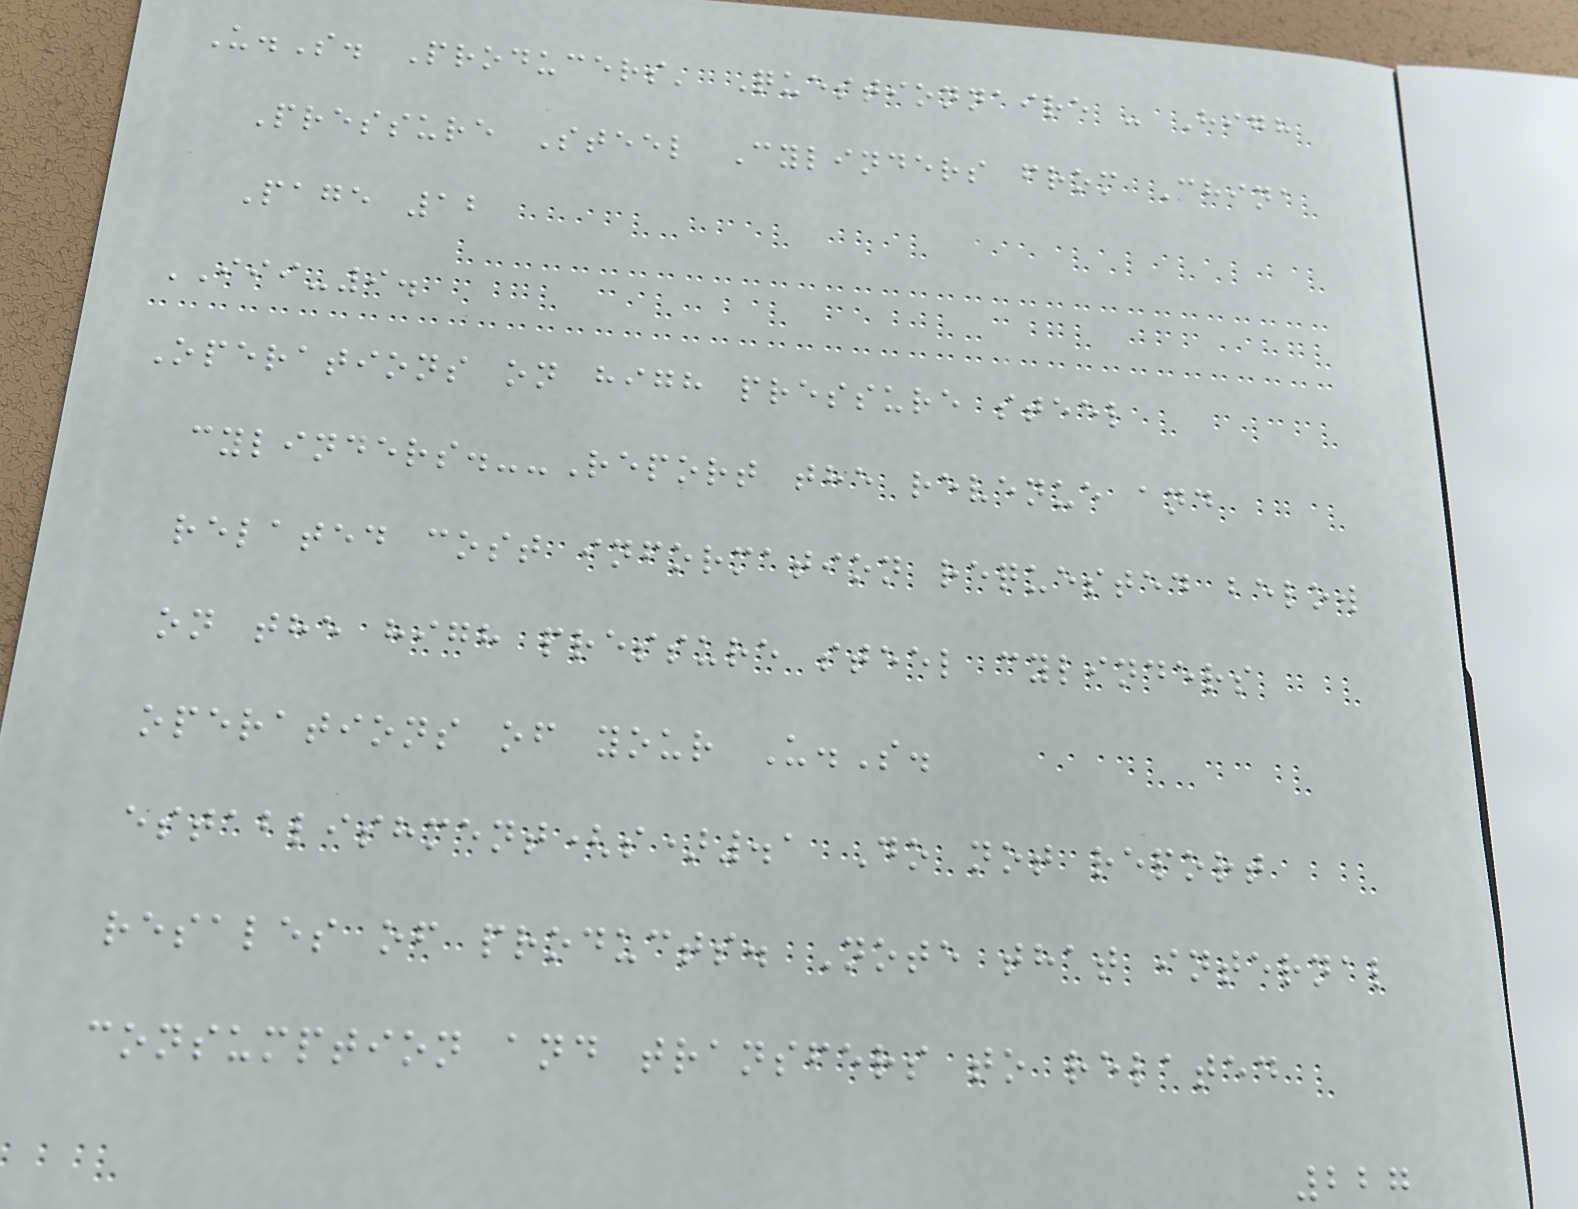U.S. Producers' Questionnaire - High
Pressure Steel Cylinders from China
Page 12
III-9.
Operations on high pressure steel
cylinders.--Report the revenue and
related cost information requested below
on the high pressure steel cylinders
operations of your U.S.
establishment(s).1 Do not report
resales of products. Note that internal
consumption and transfers to related
227
